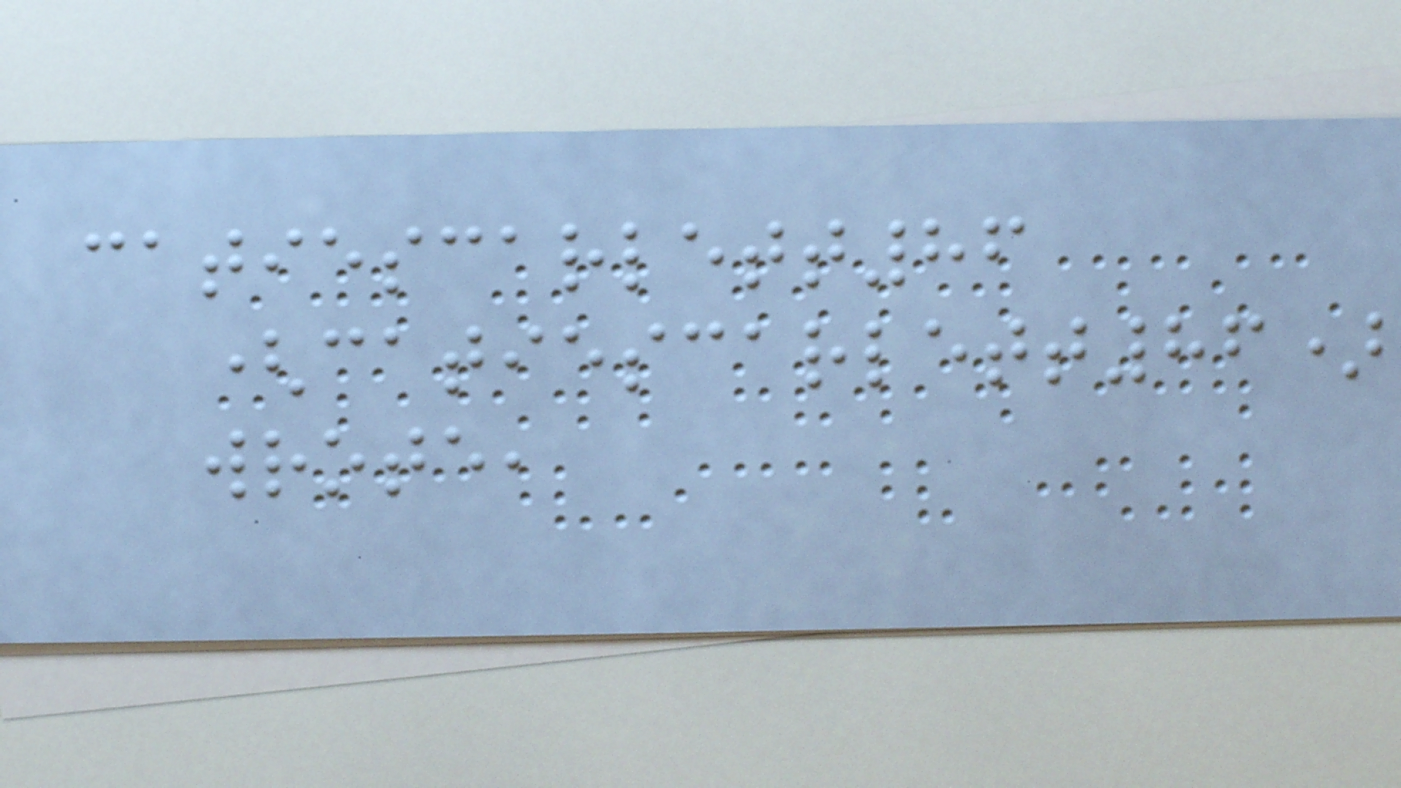catiescarlett86
(catiescarlett86)
wrote,
